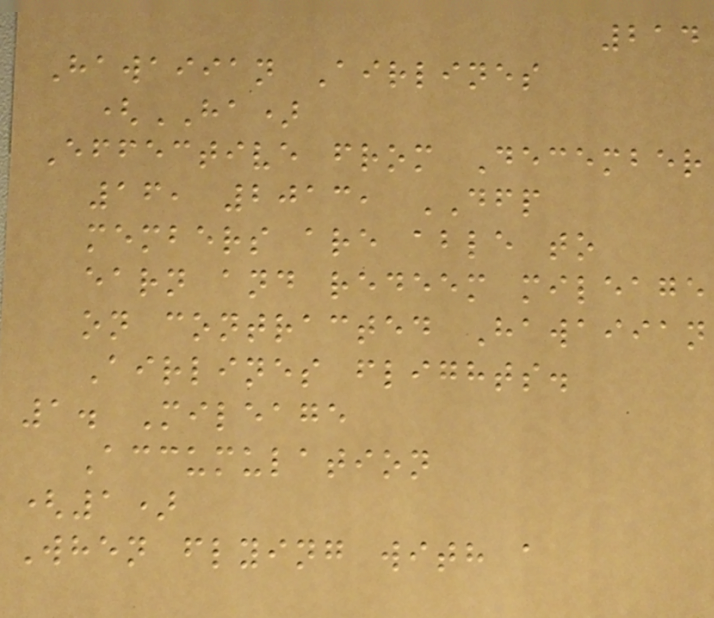214
Hawaiian Airlines
(HA)
Effective from December
16, 2013, DFP
members are able to
earn and redeem mileage
on contracted Hawaiian
Airlines flights.
1. Mileage
Accumulation
(1)
When flying with a
